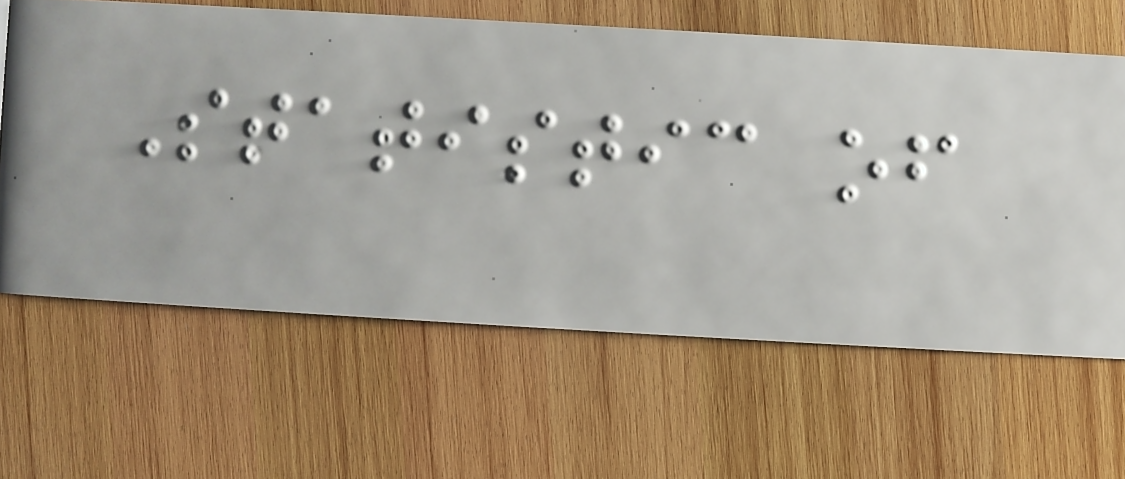Statistic of
